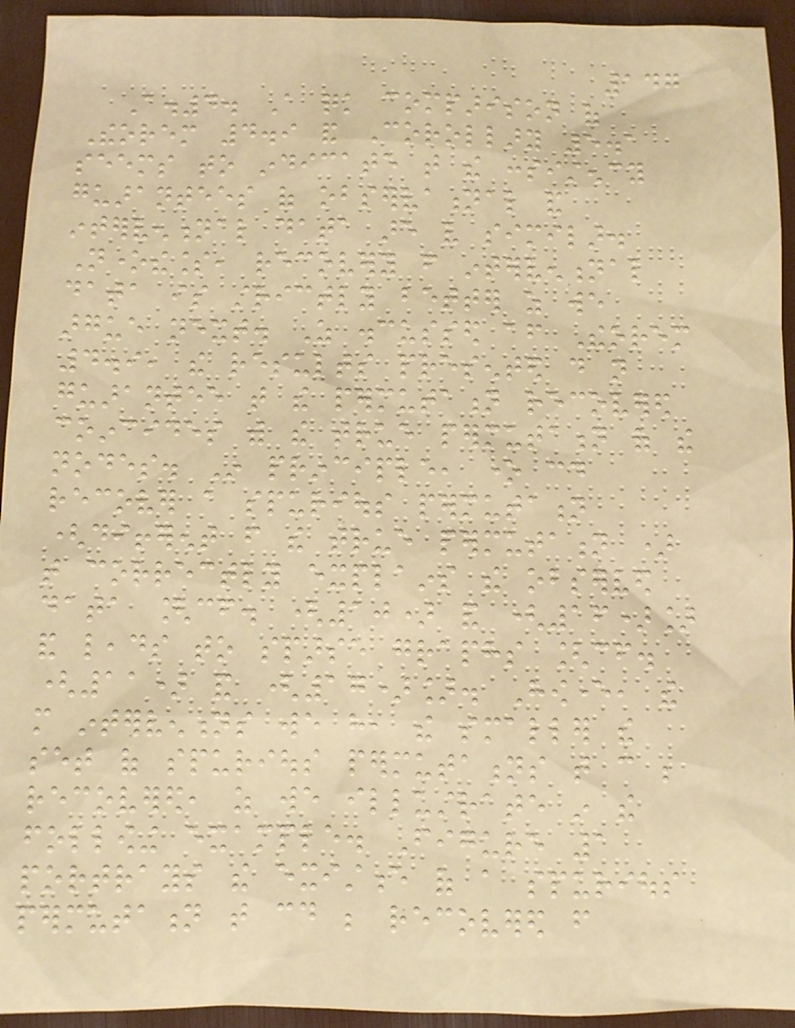147
A.4. A quick comparison of
Theorem 4.9 and Corollary 5.1
seems to indicate that the consistency
guarantees of observational and
interventional data are very similar.
Nonetheless, recovery from interventional
data is strictly better as we
argue next. As discussed after Theorem
4.9, the results presented do not
guarantee that the permutation recovered
coincides with the true permutation of the
nodes. In principle, one could
recover a spurious permutation
(different from the true permutation )
that correctly explains the observed
data [cf. (10) and (16)]
and leads to sparse graphs [cf.
(11) and (17)]. However, the
more interventions we have, the smaller the
set of spurious permutations that can be
recovered, as we illustrate in the
following example. Figure 1
portrays the existence of a spurious
permutation that could be recovered from
